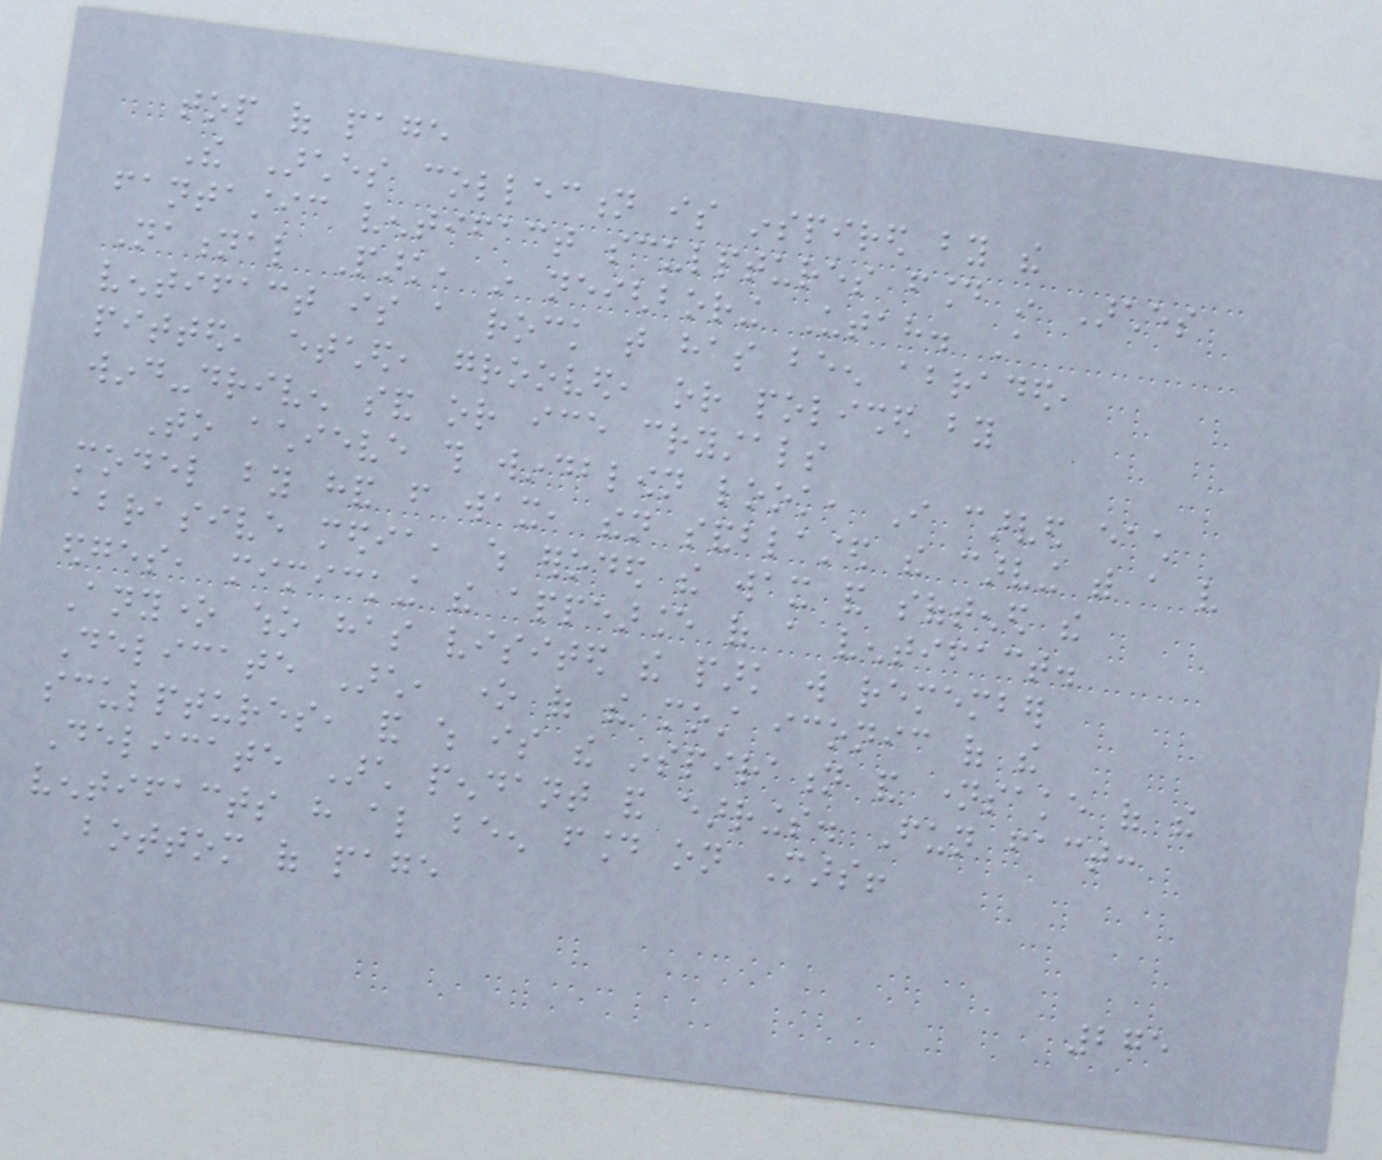top of page
The Arches collection is inspired by the
fantastic ventifact sculptures found in Arches
National Park, in neighboring Utah. A
ventifact is a rock that has been abraded,
pitted, etched, grooved, or polished by
wind-driven sand or ice crystals
To achieve this windblown look, I carved each
model by hand from wax, then sandblasted the carving with a very
abrasive media, which eroded the wax and softened the
edges, mimicking the appearance of a ventifact.
Anyone who has visited the park will remember
Delicate Arch, one of the most iconic of the
sculptures, and which is the inspiration and namesake of the
Delicate Arch pendant and earrings. Fun fact:
ventifacts have also been found on Mars!
bottom of page
275
